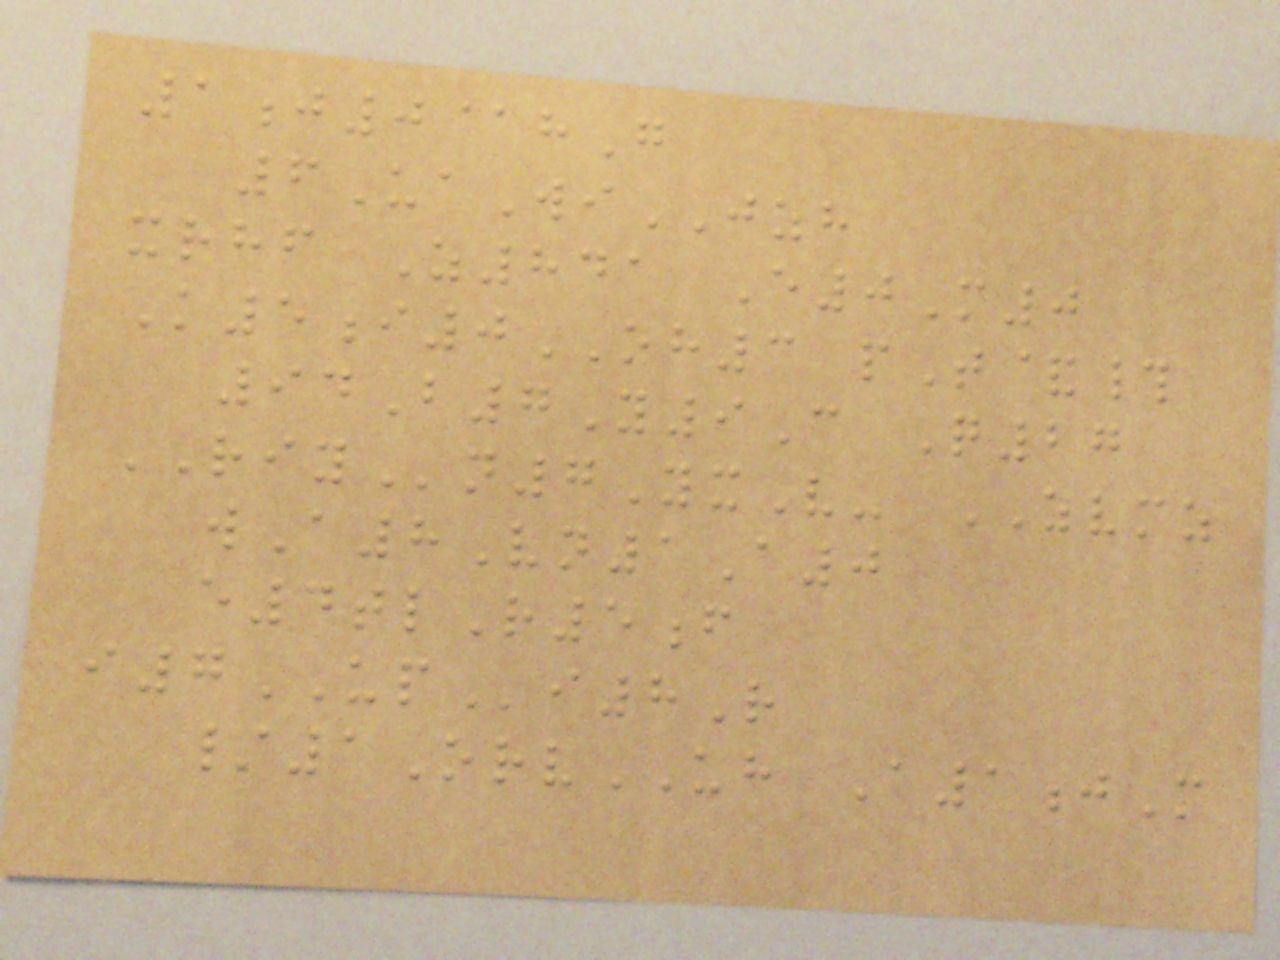1j0@hG
6UaWiJZH
xrhf Z841 E0M0
K5i0OH3 pT&#
94B7Y9C Q27
RIYn7YxV- ZVMZ
wA8Vn1A0
e4tlR5f
i7UPi8R
/1OrvUH A1jM
